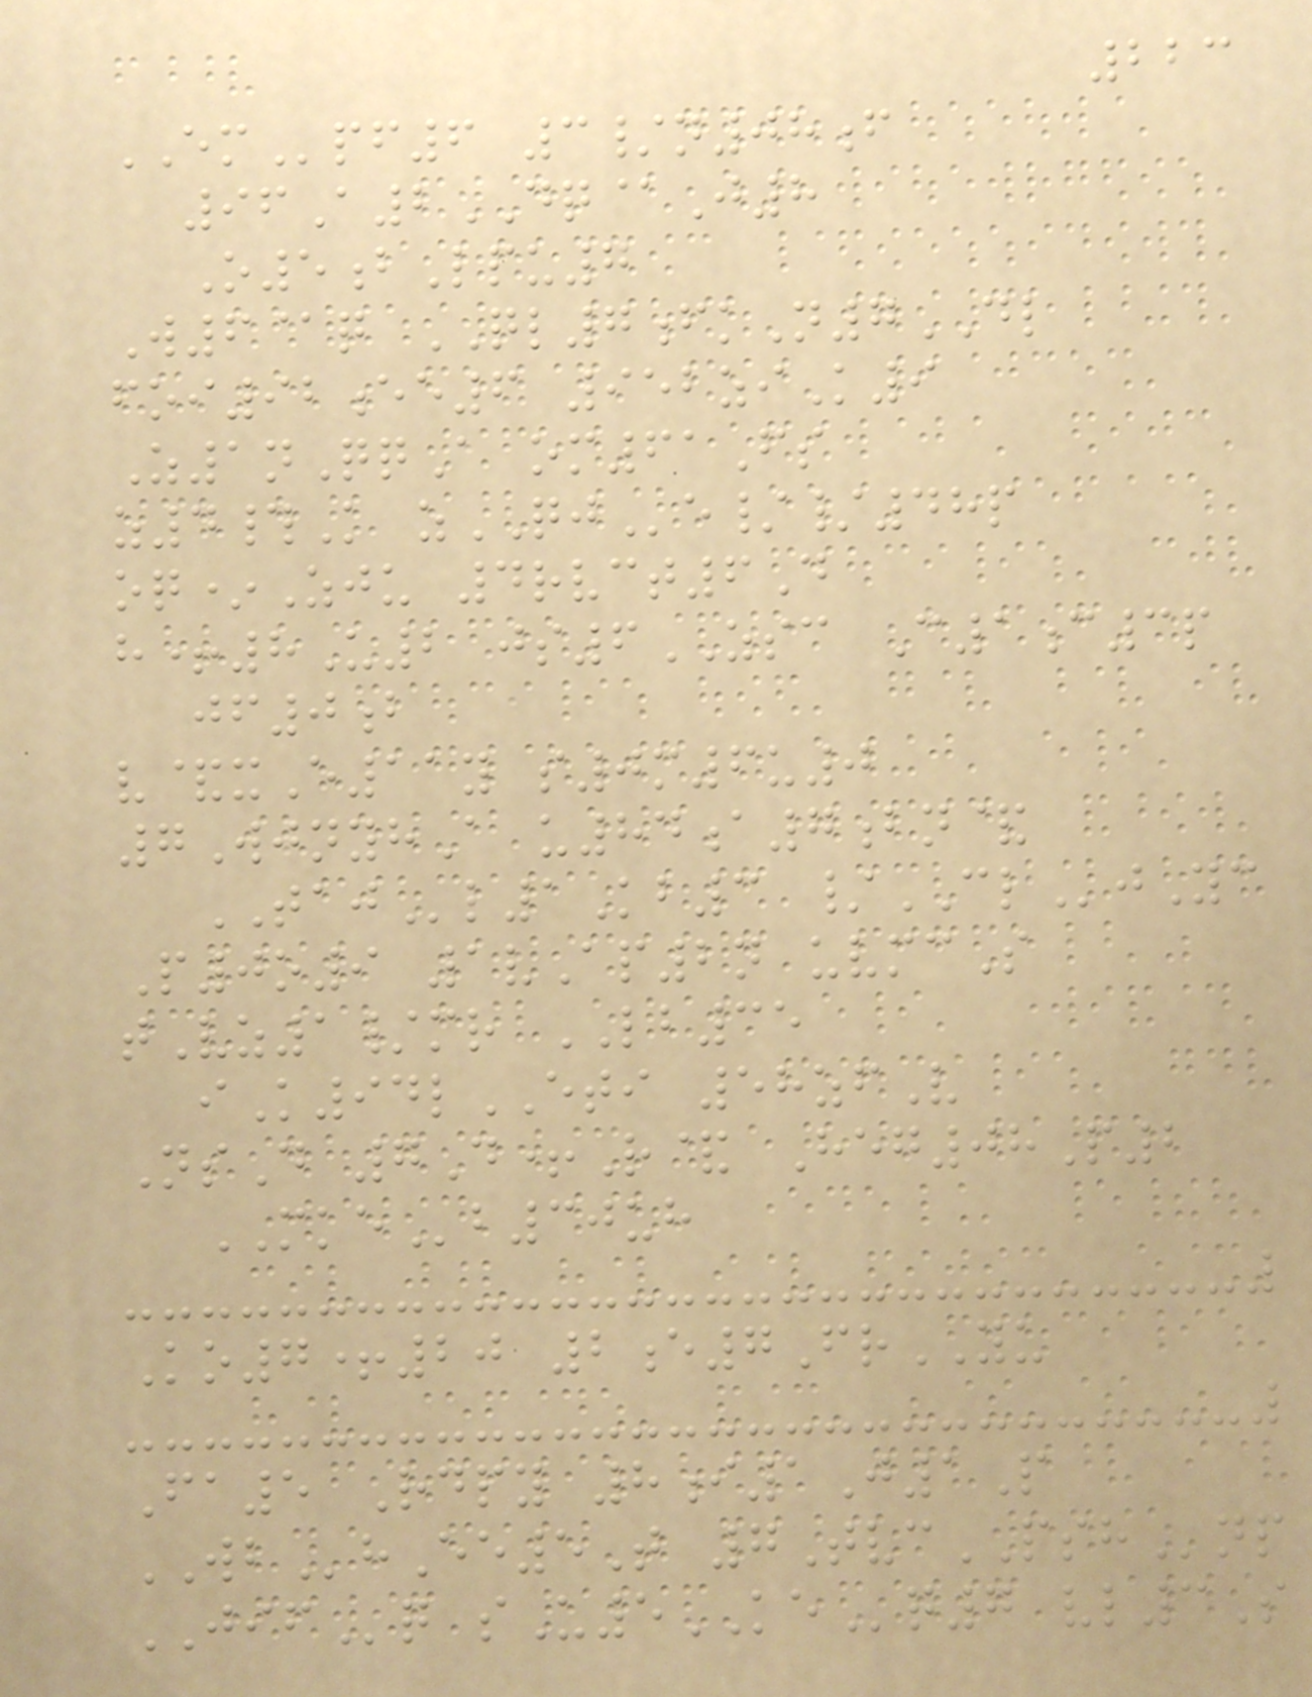223
EMpf6 3/n08f
96A2DQ@J8
O5bLpu7
W6@q QL7fkN7DL
foi92ee6 952ziK9
Z1nQqA om61Fs
z4#K zQJe//48p
oq*Zju 4rvct6D
h+8U2 js6ZSC C1c3p
jf0b
v&xE11y s0m6u0
7WjnyhA u84a7bn&
TAJl1Kb3 /CLjYc
P0o9 1vAp2n uvmcS
tVz1/mr LB35
iK94lETI 58zfV
NsD 7D+R& Heg08P2
MKEb30uh
Ko7+20 2e7FrYU
Fa5 Rdpy 8i1J1P
WBhEe5T 7TvcPSHnp
JIFq sU5KEq7 vl3S
